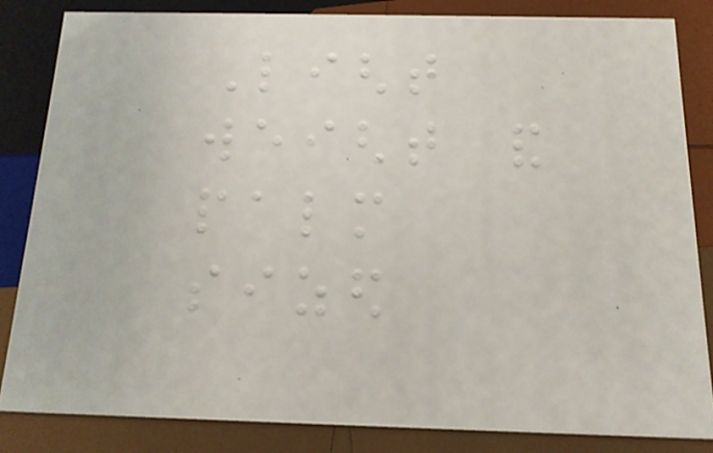- Light
weight and
palm
sized
